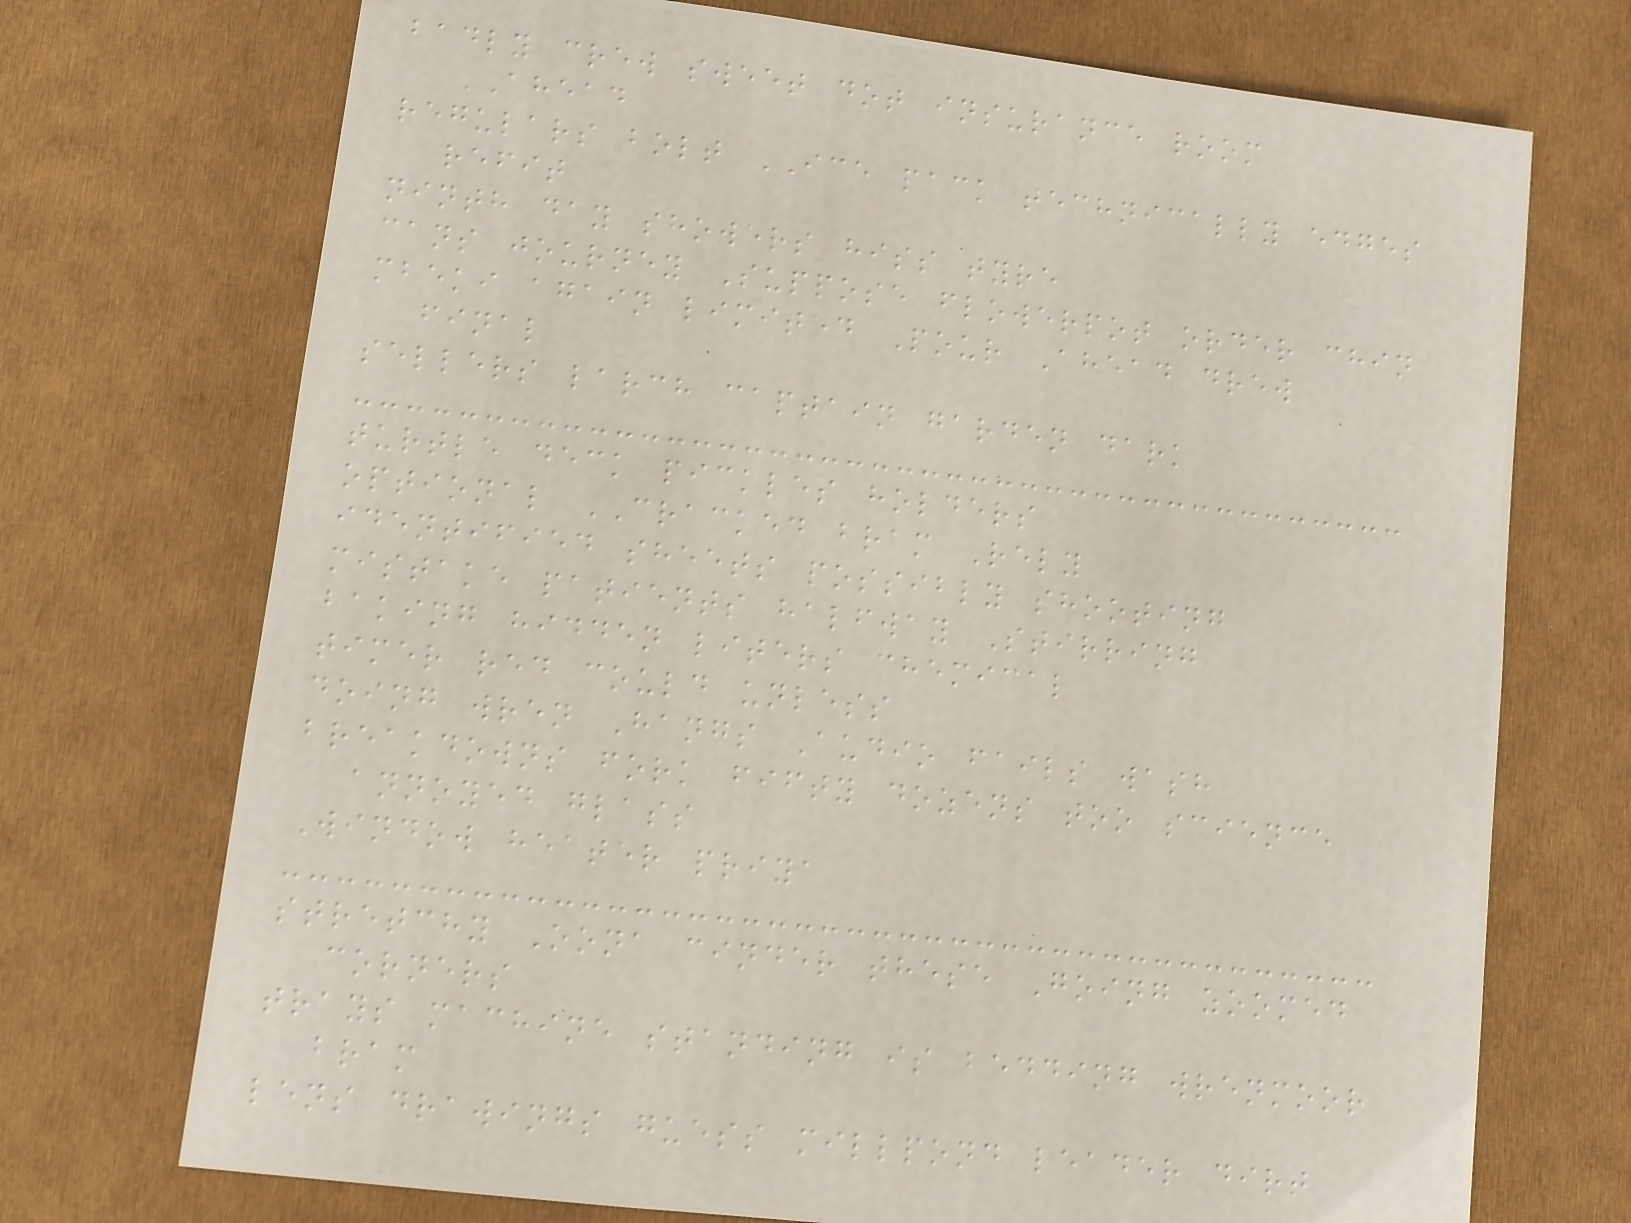badly crew sweet dot insurance room
AHEAD
regulars bolt ICE pack technically edges
refit
ninth day showers hiss tyre
cans journey Suppose flowerpot order chin
mbeki again limited Pour Ahead drew
final
sellers larch captain garden dark
turtle deck pickles holders
optional CRACKED bram Rely
identified sheets possibly shooting
mistake patients halfway Stirring
baking hidden liters chemical
timer red could unless
doing wren Hangs Audio fails wash
breakdowns fork fifty dozens too science
annoyed glass
Window heater priya
stretchy Oona cinder these Going zoomed
corners
trays machine standing is bedding wrenmoor
bram
lens drawings guess millpond leader dirt
